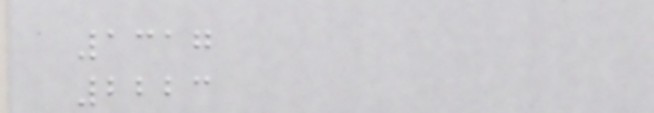1317
2223
